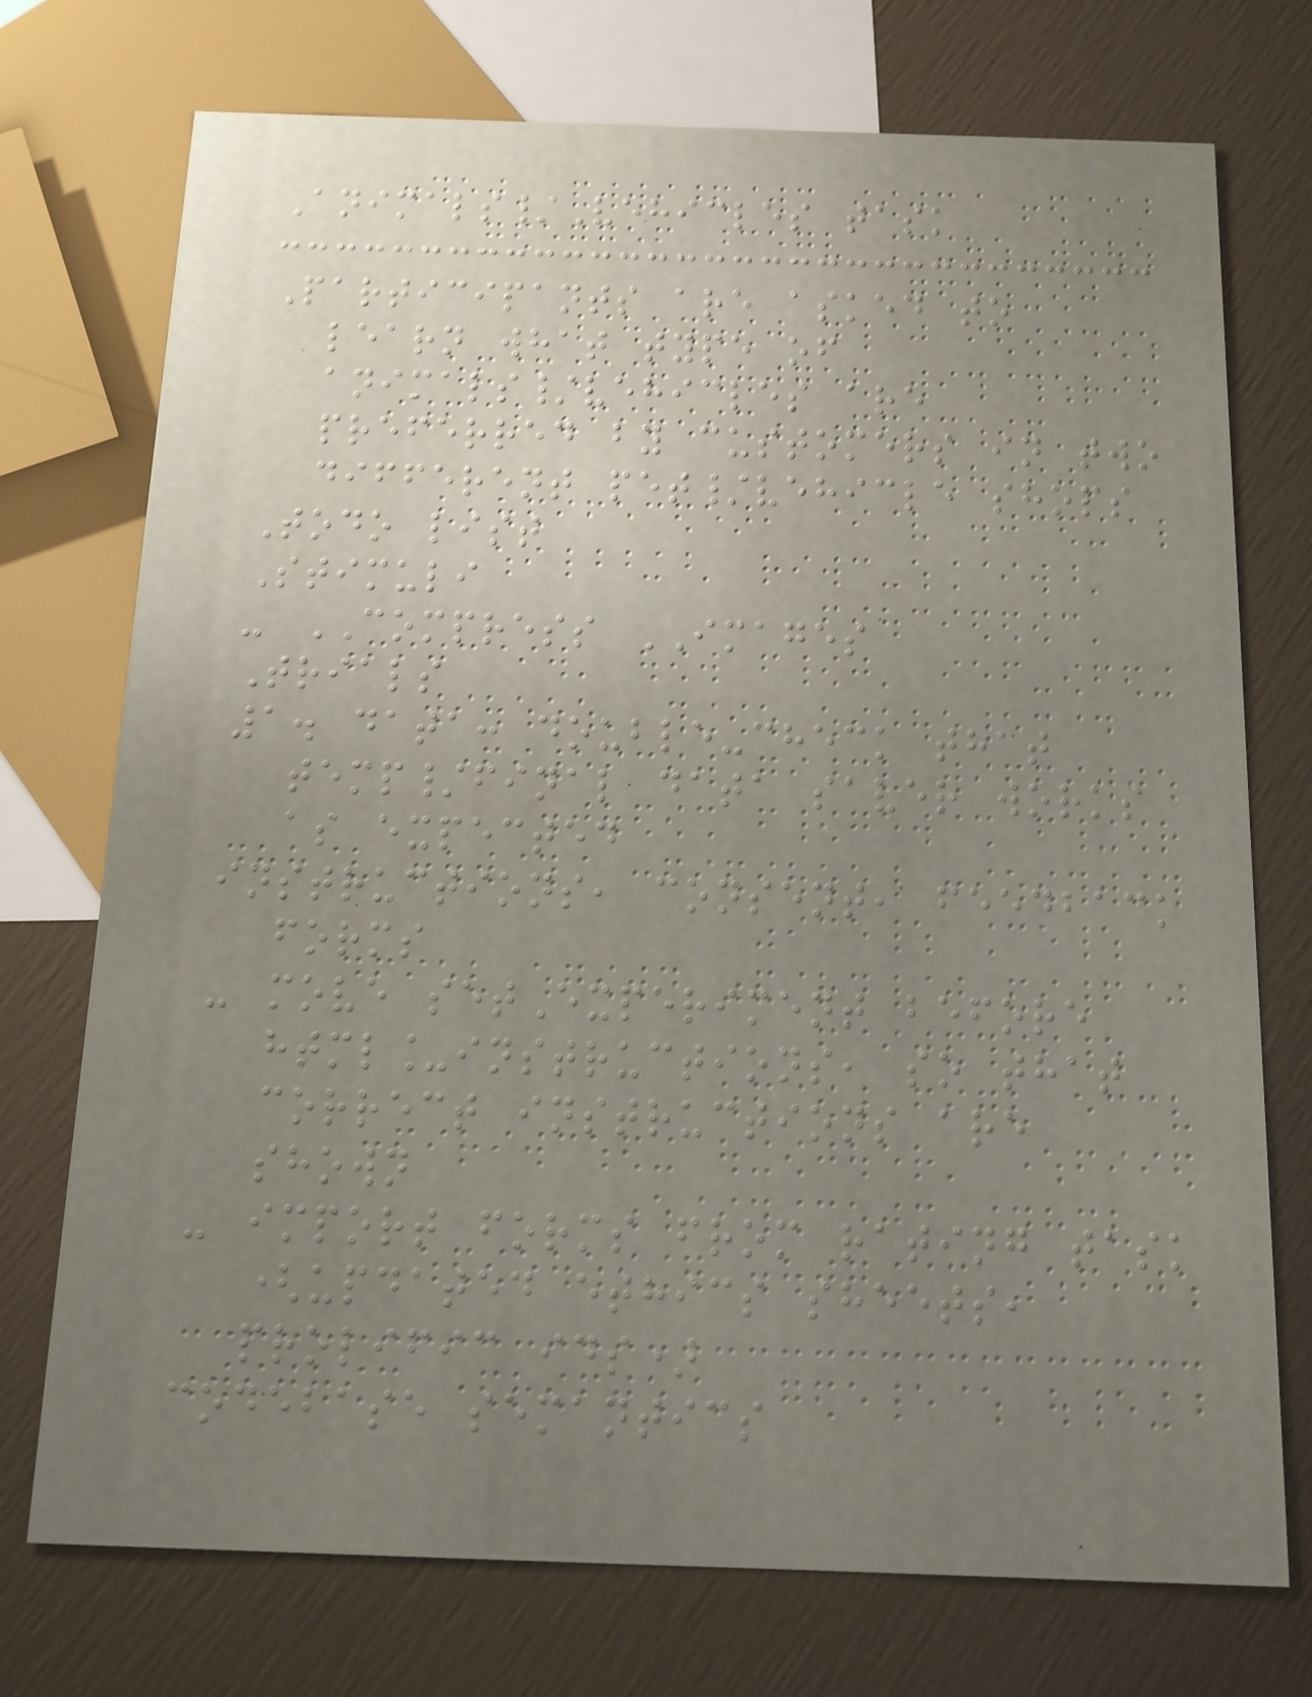Animals/Vehicles task
Participants are asked to
learn what type of
animals/vehicles are
preferred by customers in two
different pet/vehicle shops
Todo list
Stimuli
- COMPRESS IMAGES
Trials
1. data: double-check that
temp/final data saver works
as expected
instructions, consent, feedback
forms
- move setExperiment before
html_instructions, so that
correct instructions are
shown
- import forms from rating task
(updated ethics sheets,
prolific ids)
codebase semantics
